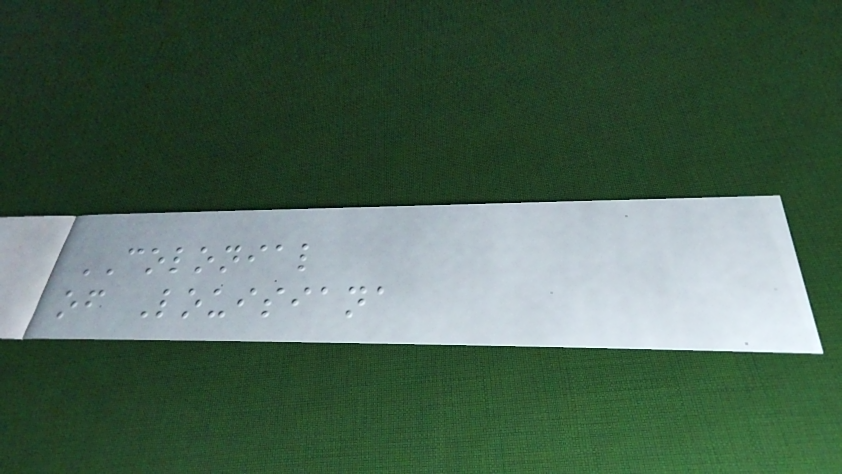COLONIAL
of Louisiana
